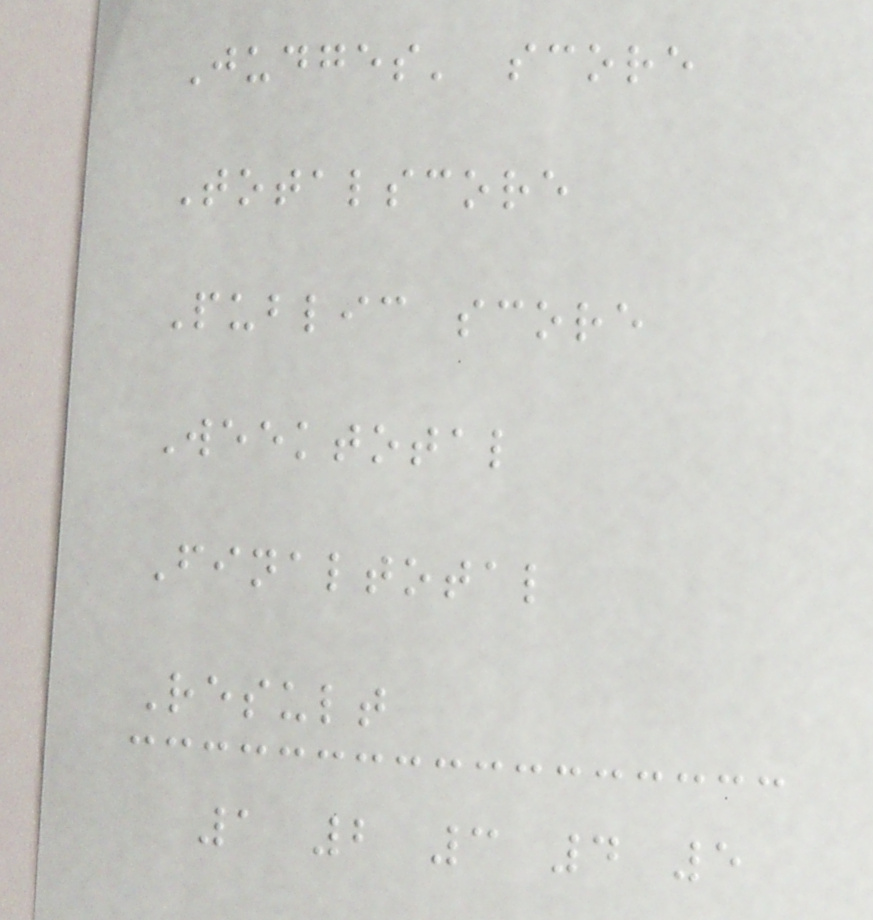Judges' score
Totalscore
Public score
Weektotal
Finaltotal
Result
1 2 3 4 5
